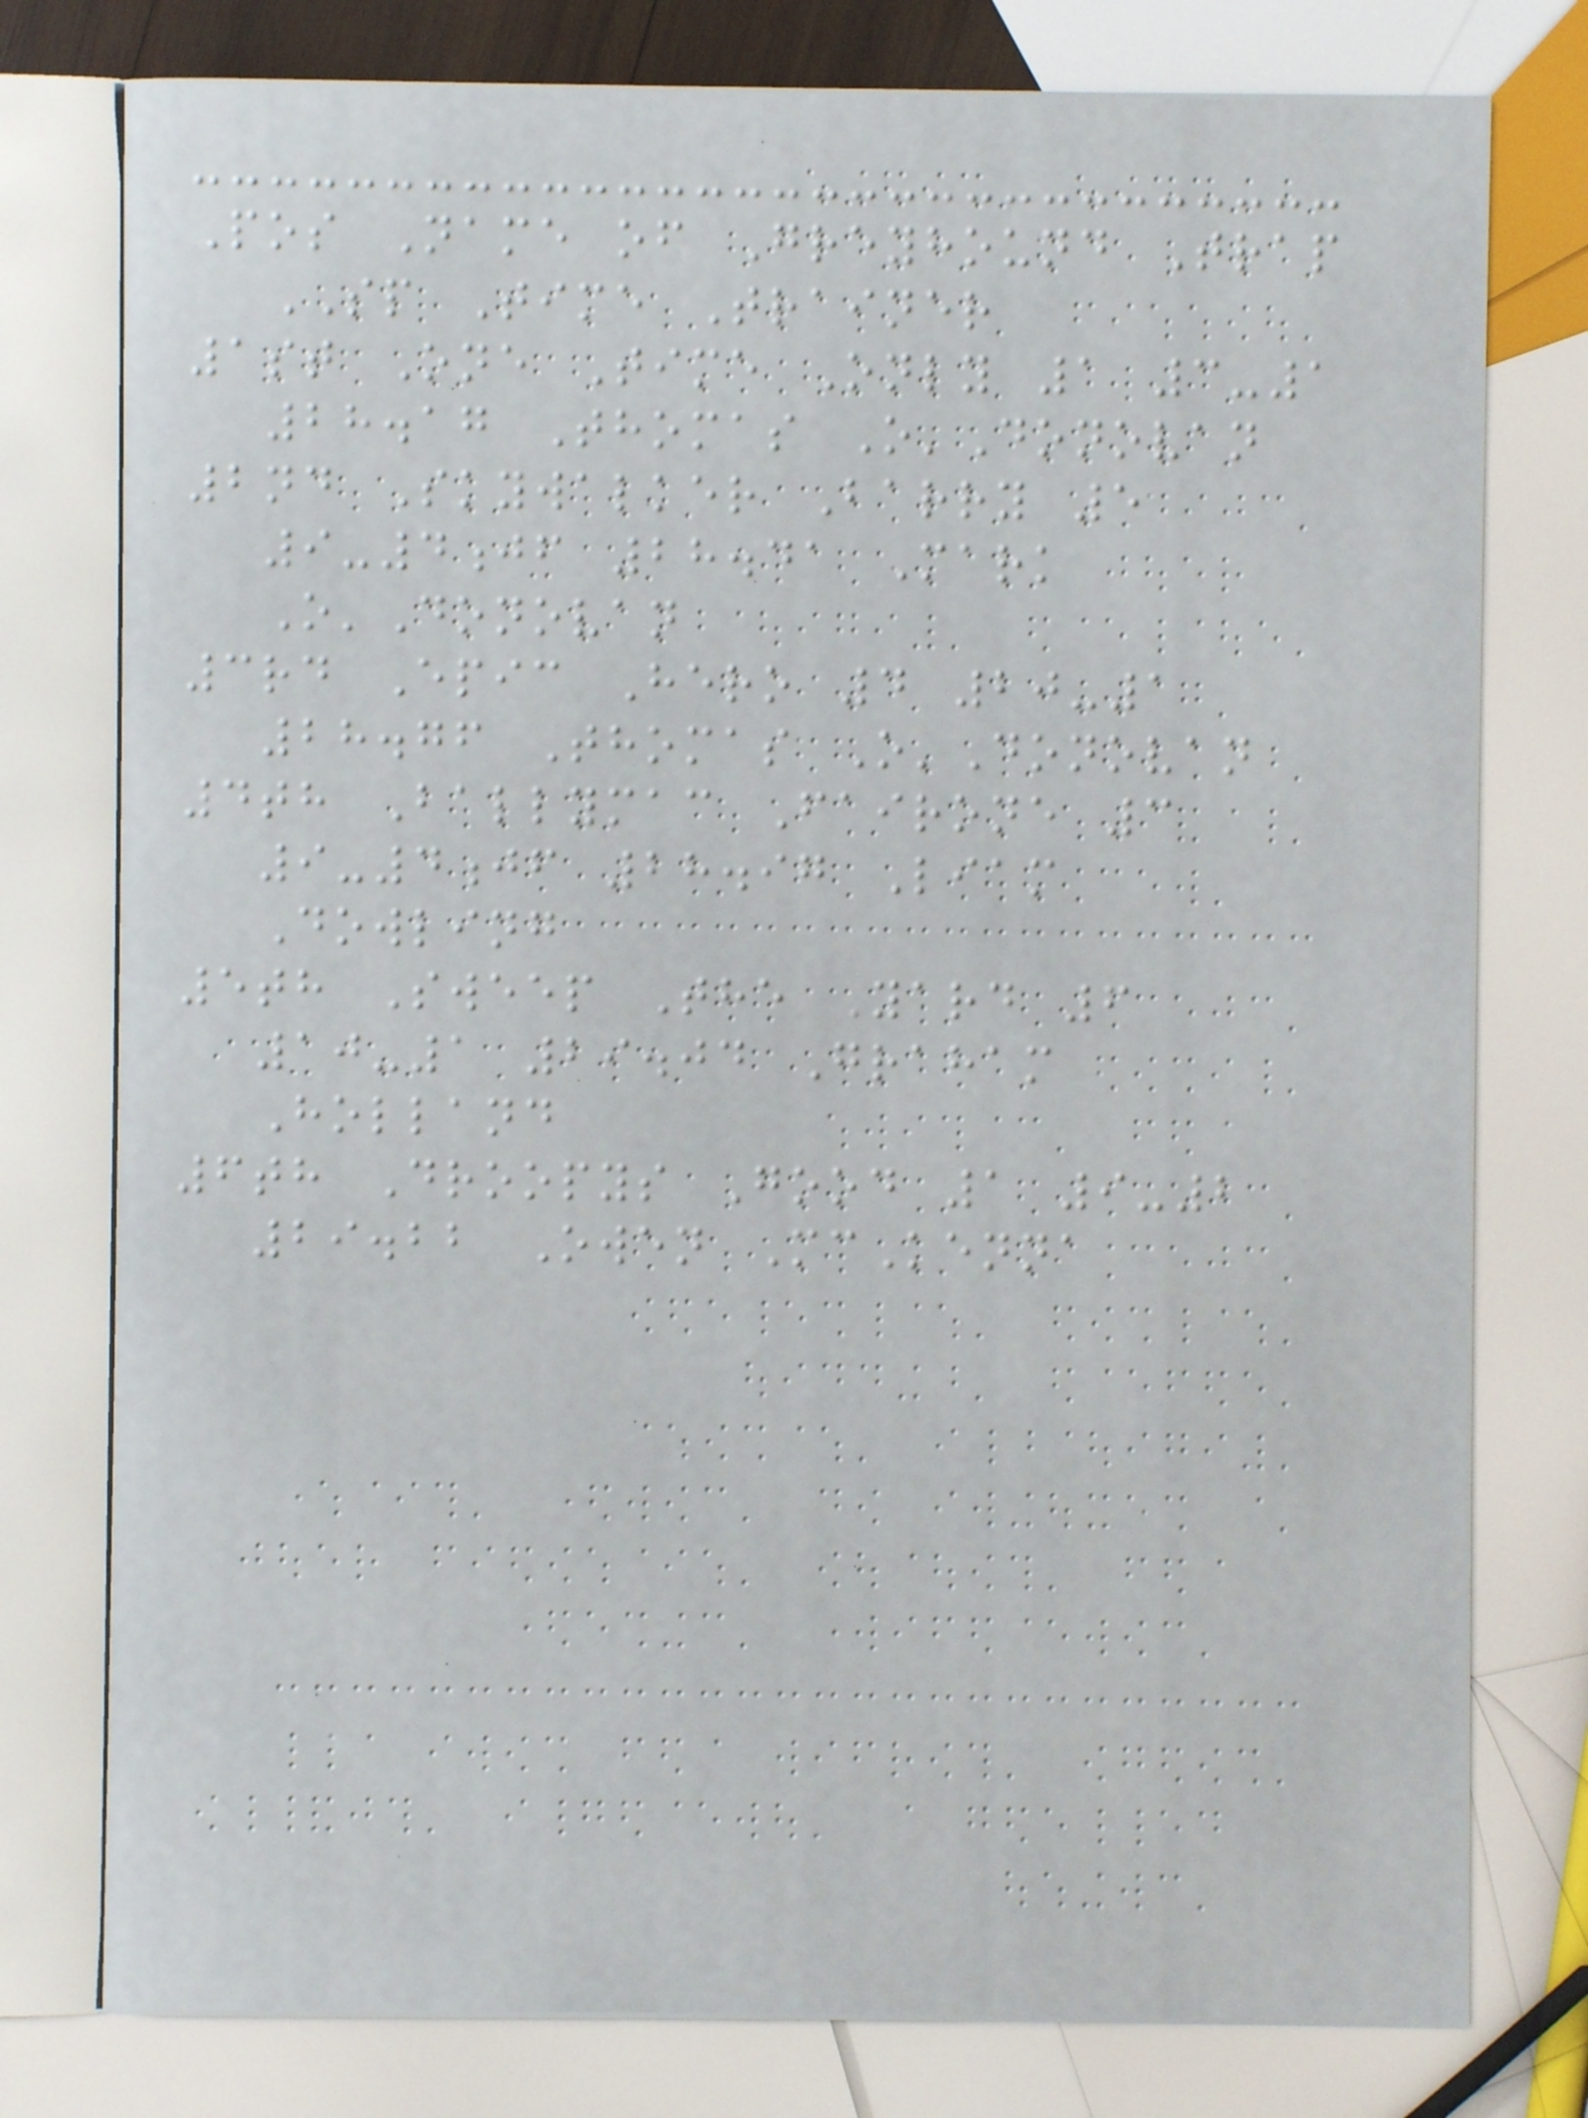Pos Name of Greyhound Trap
SP Time Trainer
1st One Time Only 1 3-1
28.17 Thomas O'Donovan
2nd Skywalker Barry 5
9-4jf 28.41 Mark
O'Donovan
3rd Epic Hero 4 20-1
28.76 Thomas O'Donovan
4th Ballymac Fairone 3
9-4jf 28.97 Liam
Dowling
5th Sweep The Yard 6
10-1 29.04 Graham
Holland
6th Droopys Good 1 9-2
29.22 Owen McKenna
